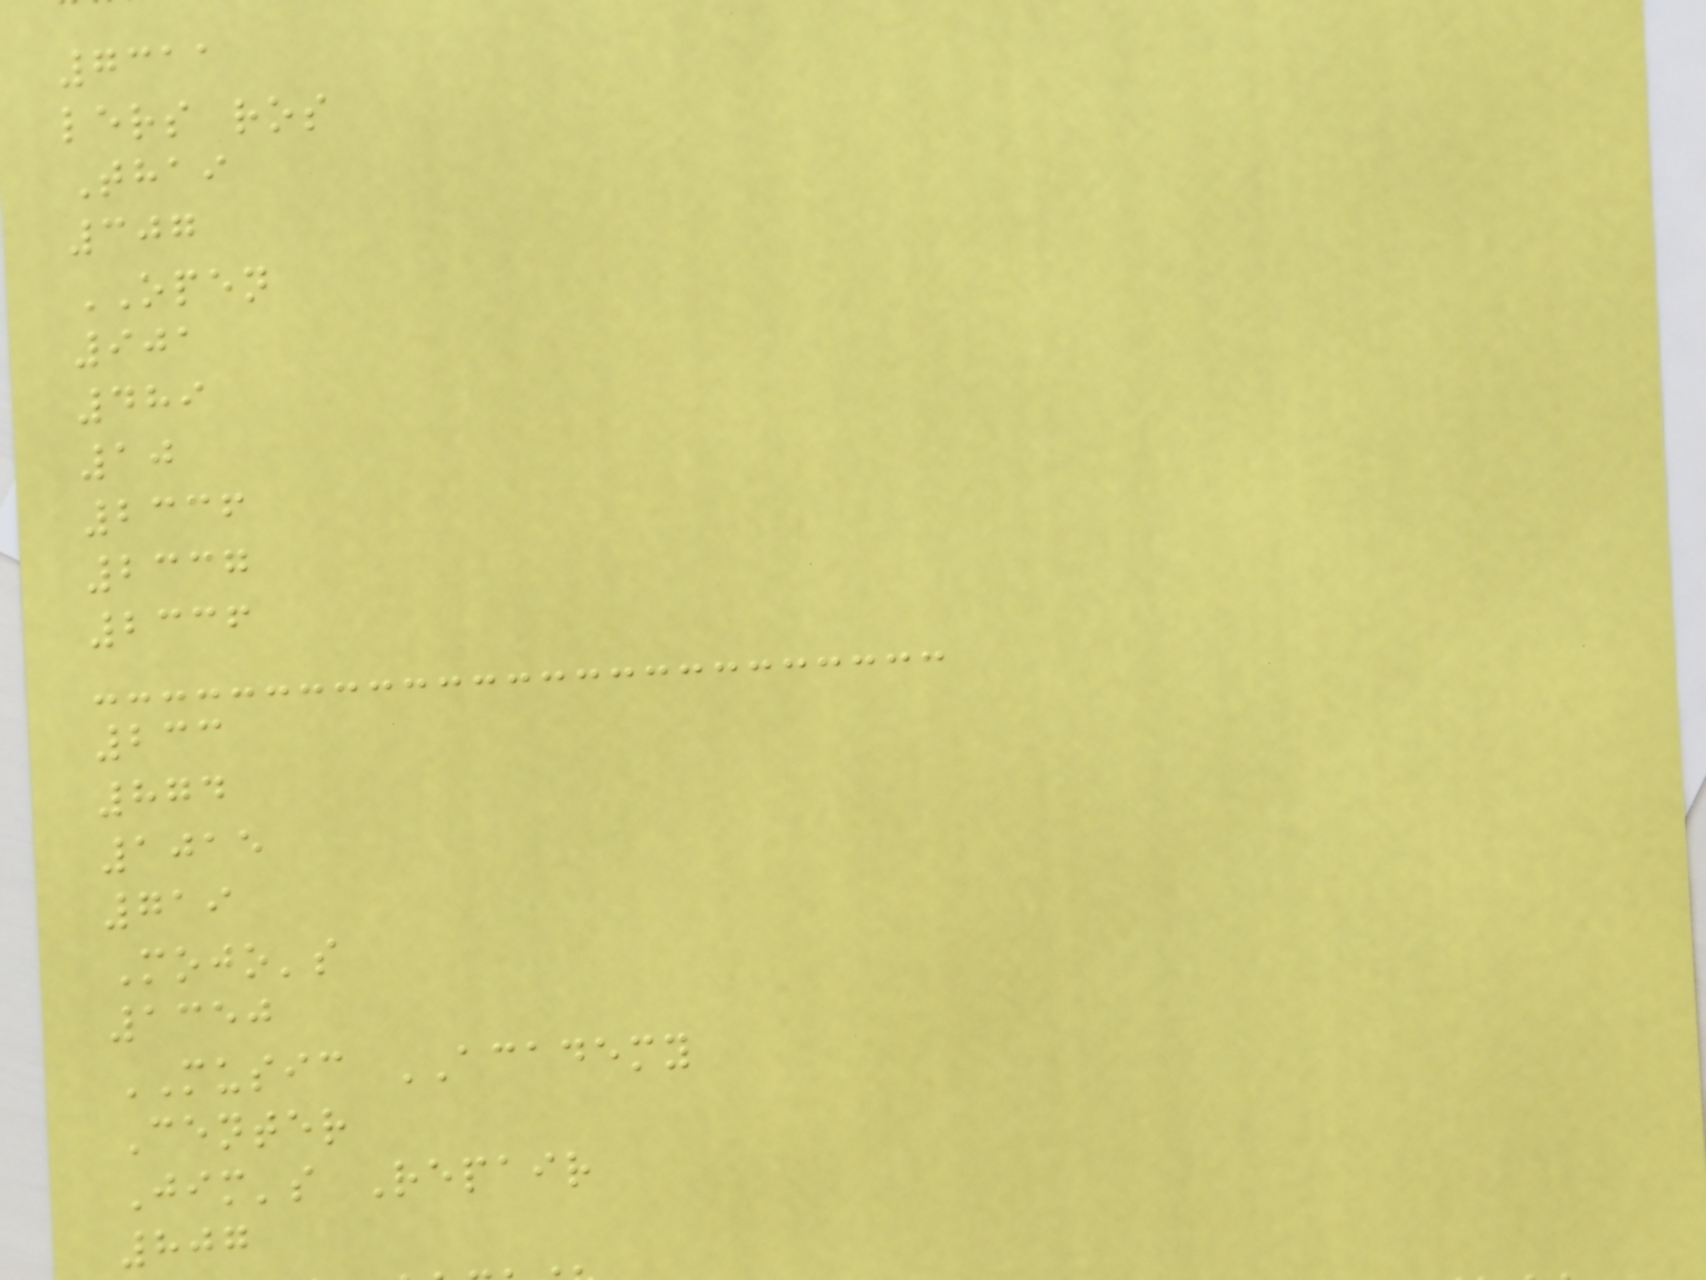7311
lers ros
Thai
307
OPEN
901
489
10
2336
2337
2336
233
874
1015
719
Mojo's
1350
MUSIC ACADEMY
Center
Jim's Repair
807
